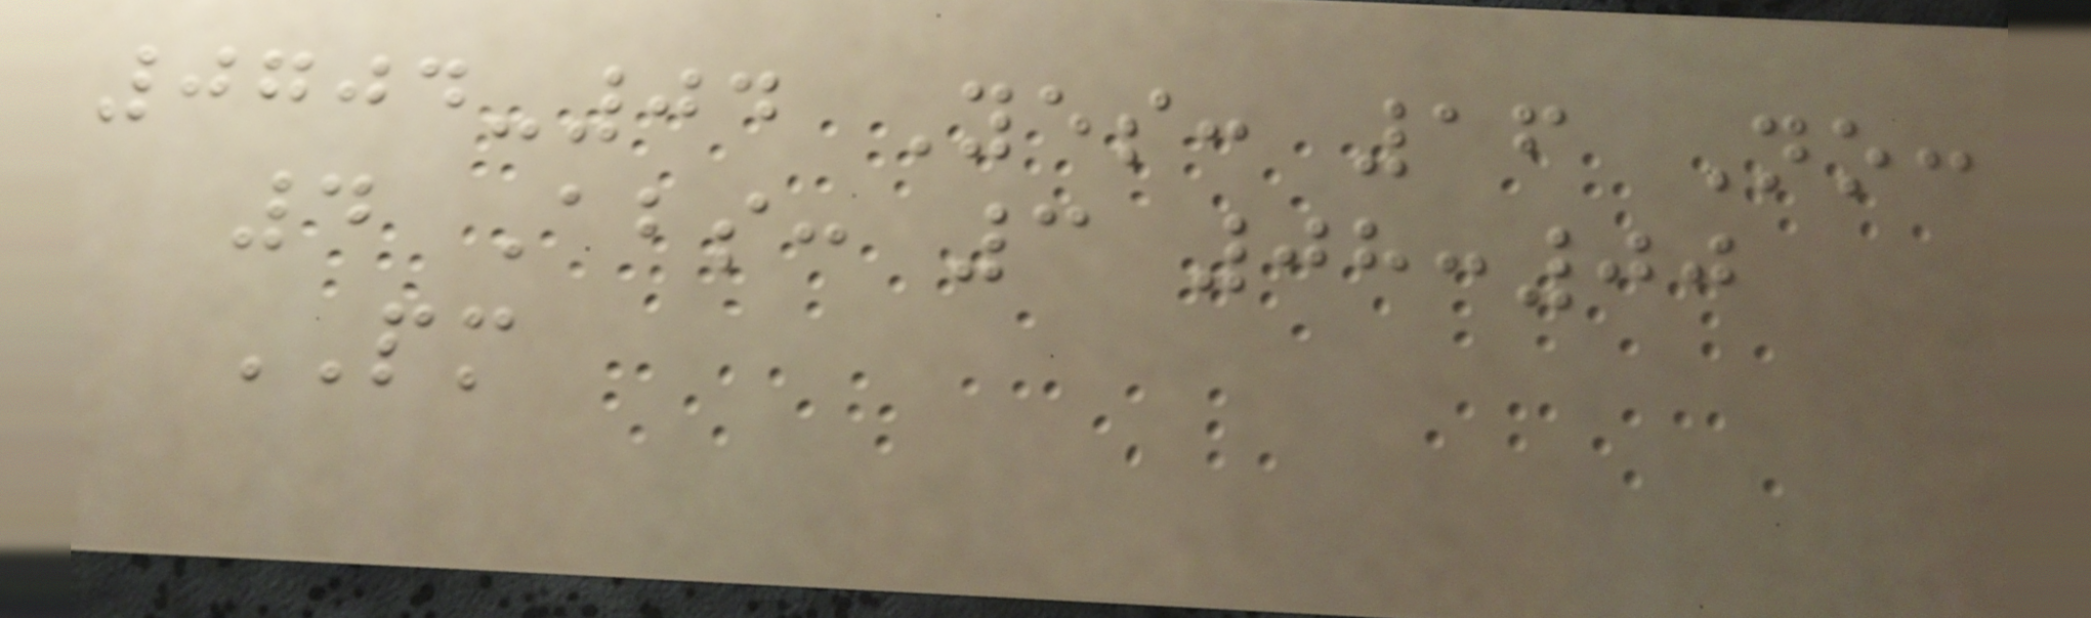0704-04 Yes: 16 No:
4 Abs: 3 08:00
PM
